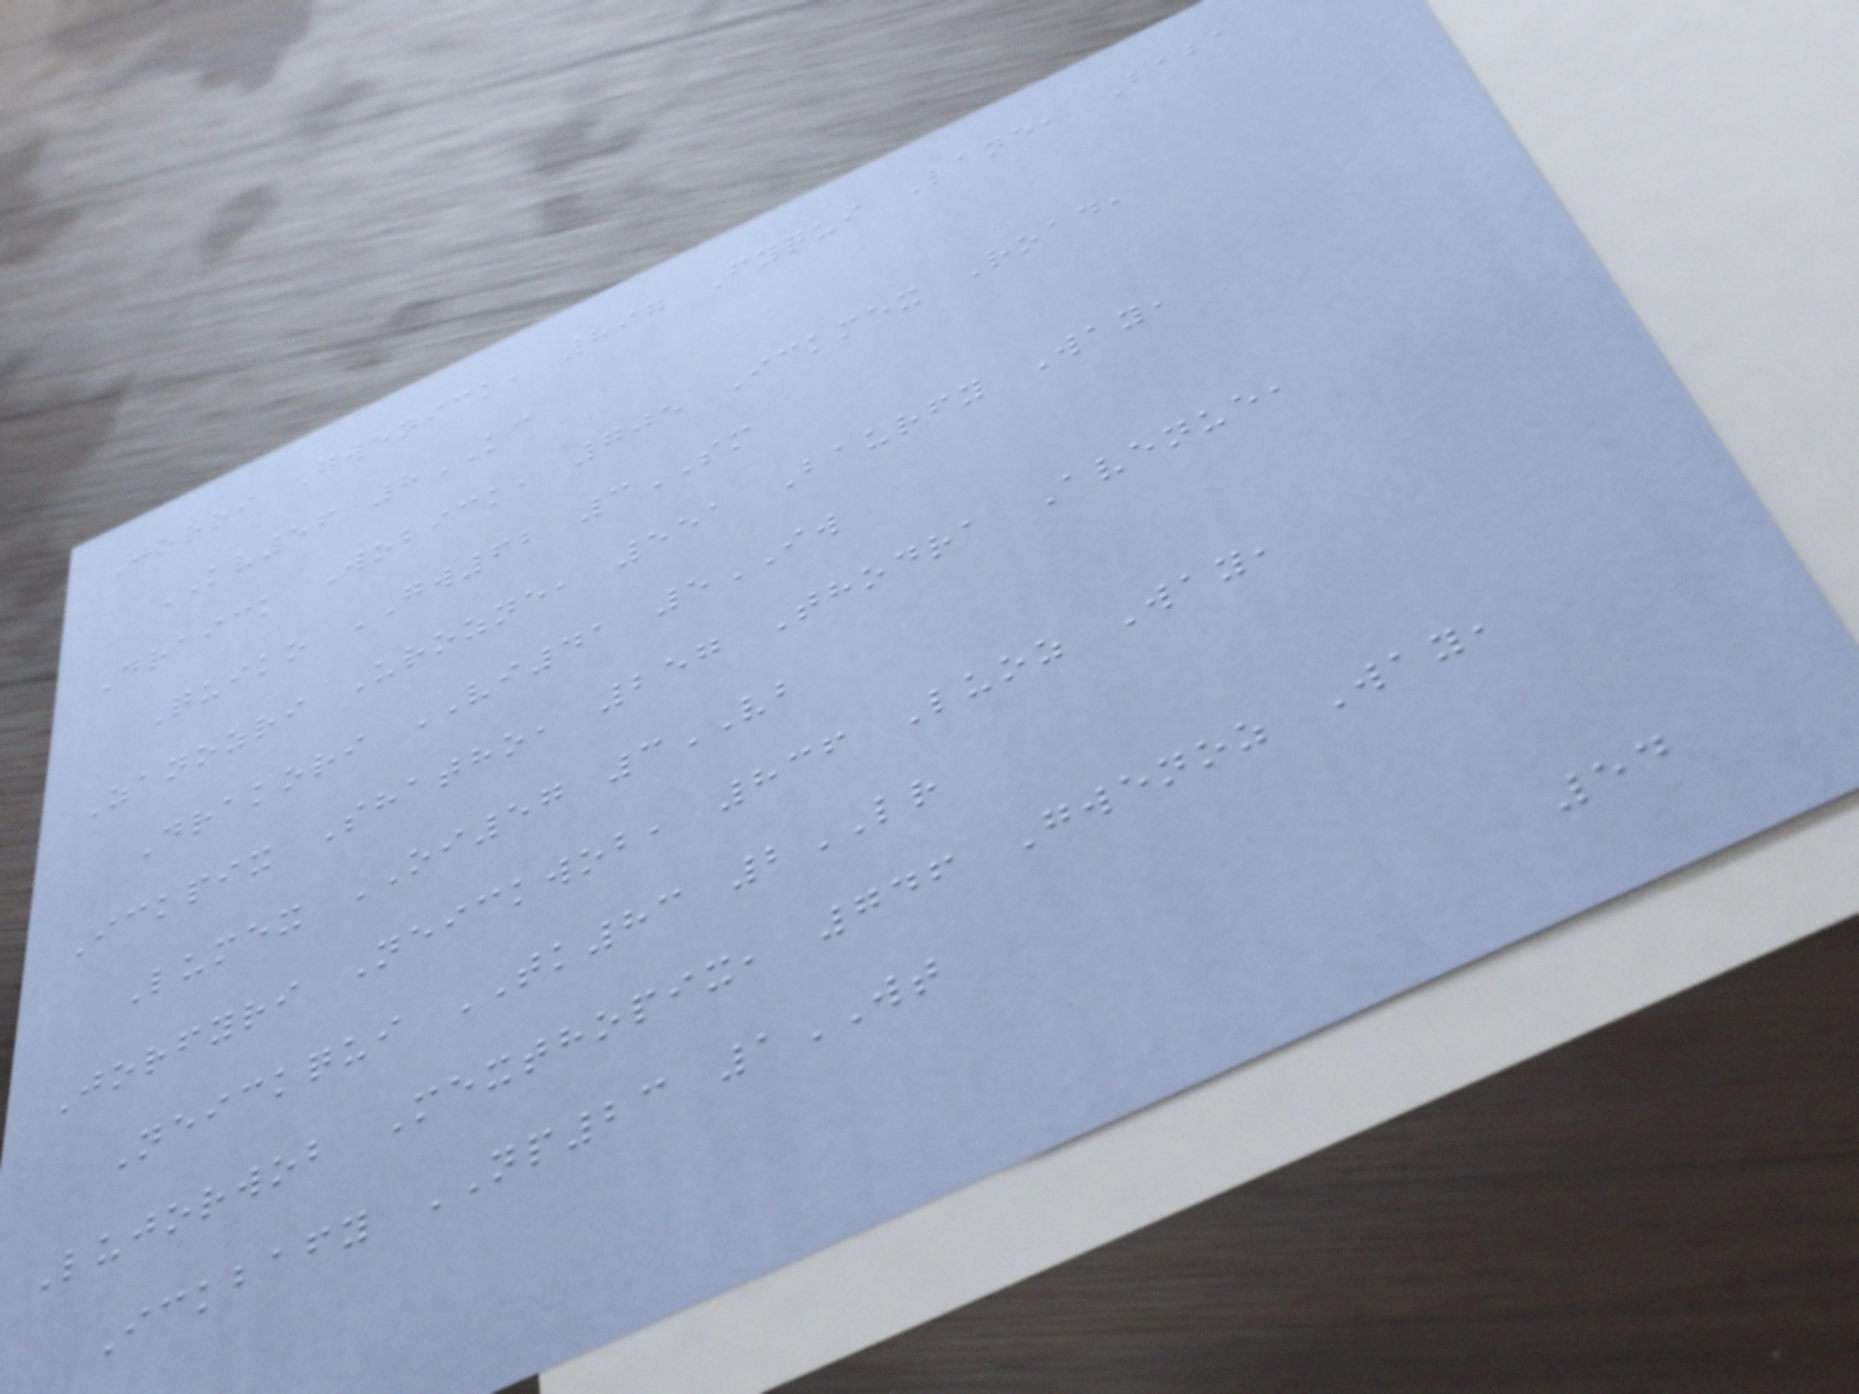Jorri Gwenick, 897 Fyqui Lane, Baba
KV56 8KC
Draick Wobick, 705 Ickmex Road,
Quiko GW62 3SM
Zanozri Urozne, 551 Baurfy Way,
Drakori VI41 5IW
Ickpix Shatho, 257 Thodra Avenue,
Lumex OI57 3VB
Jorfyri Neickwob, 836 Luoz Way,
Neickqui TK83 2LR
Lujorwob Mexthopix, 746 Gwenoz Way,
Ickbafy NP23 1WT
54
